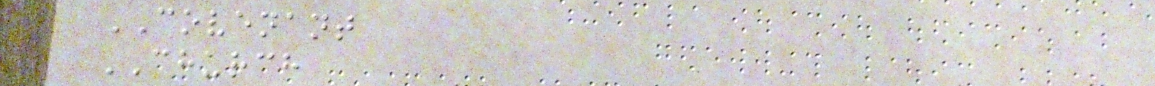COVENANT
CHURCH
